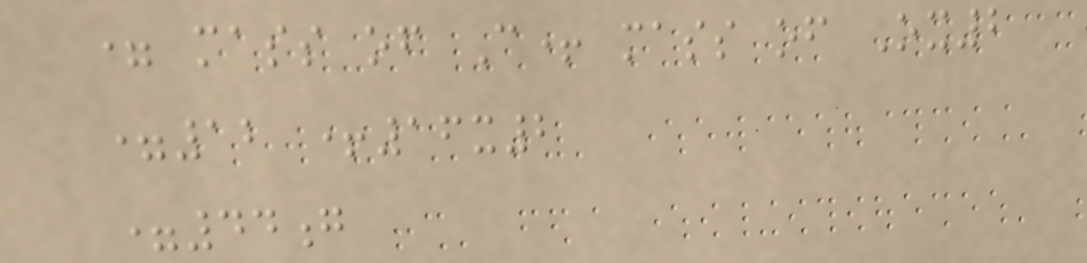= mass of C+ mass of Ox2
=12 +16x2
=44g
